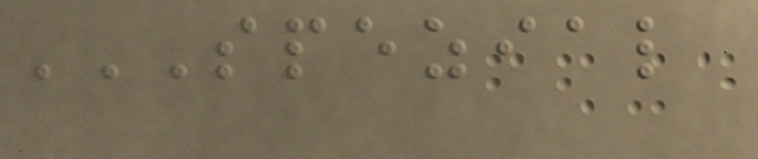SPEZIAL
